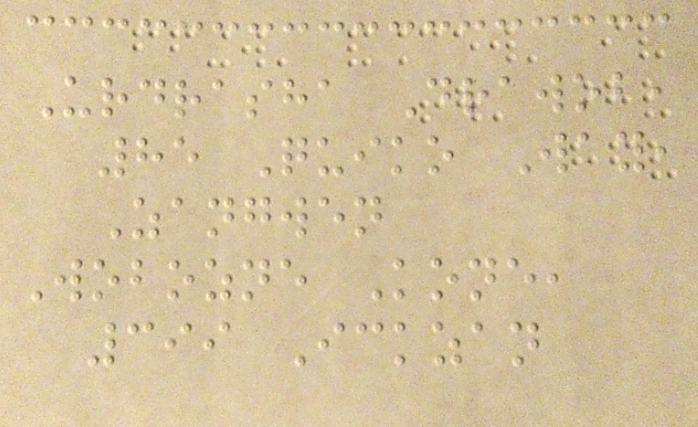Urdrasha Drawob,
85 Quiko Way,
Zangwen
Wobozne Kone,
399 Ickzan
